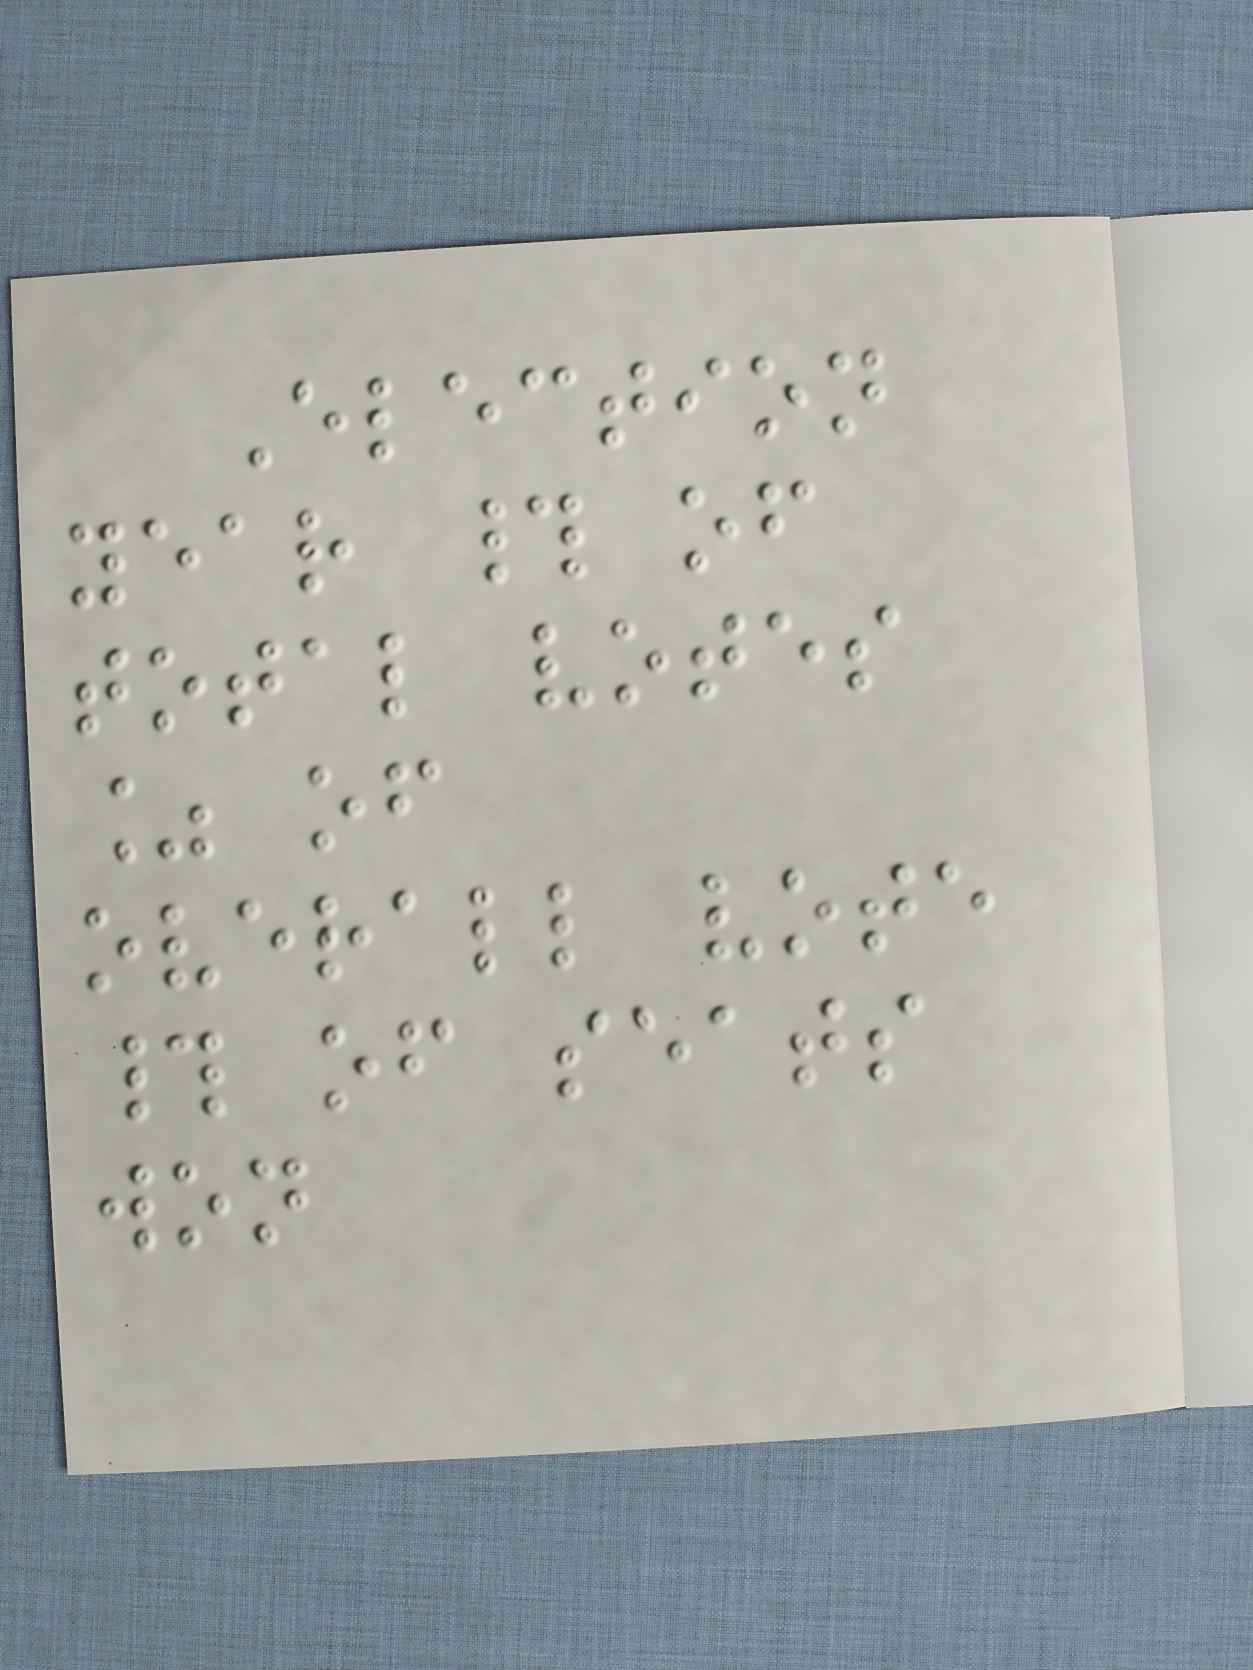Election
year # of
total votes
% of
overall vote
# of seats
won
